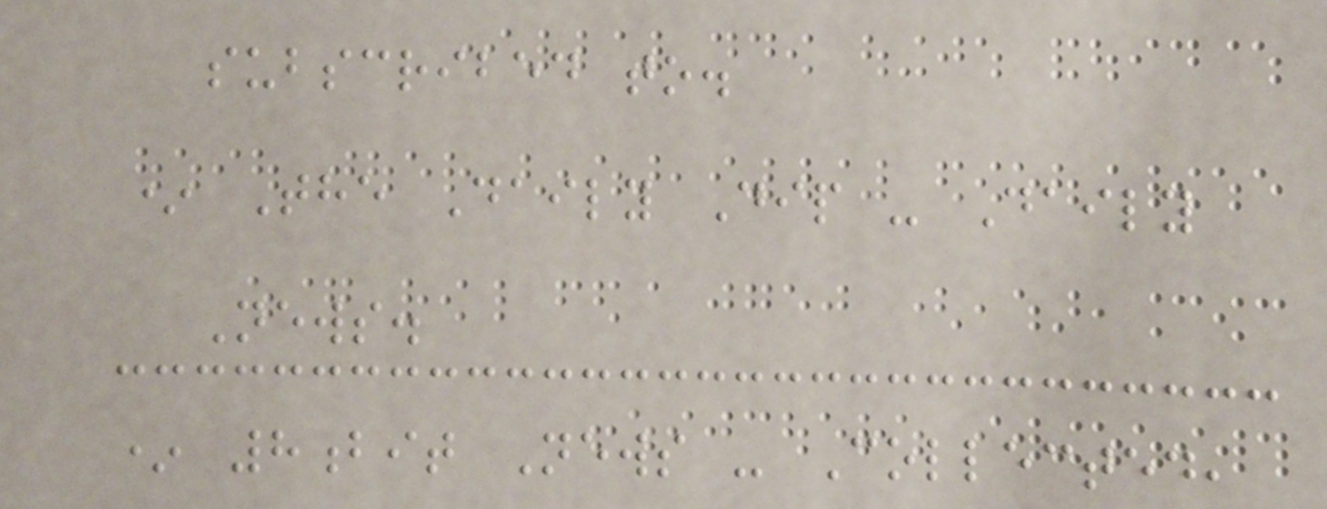subscribed to.
* The Daily Dip - Daily
News.
* 8bit News - Collected,
